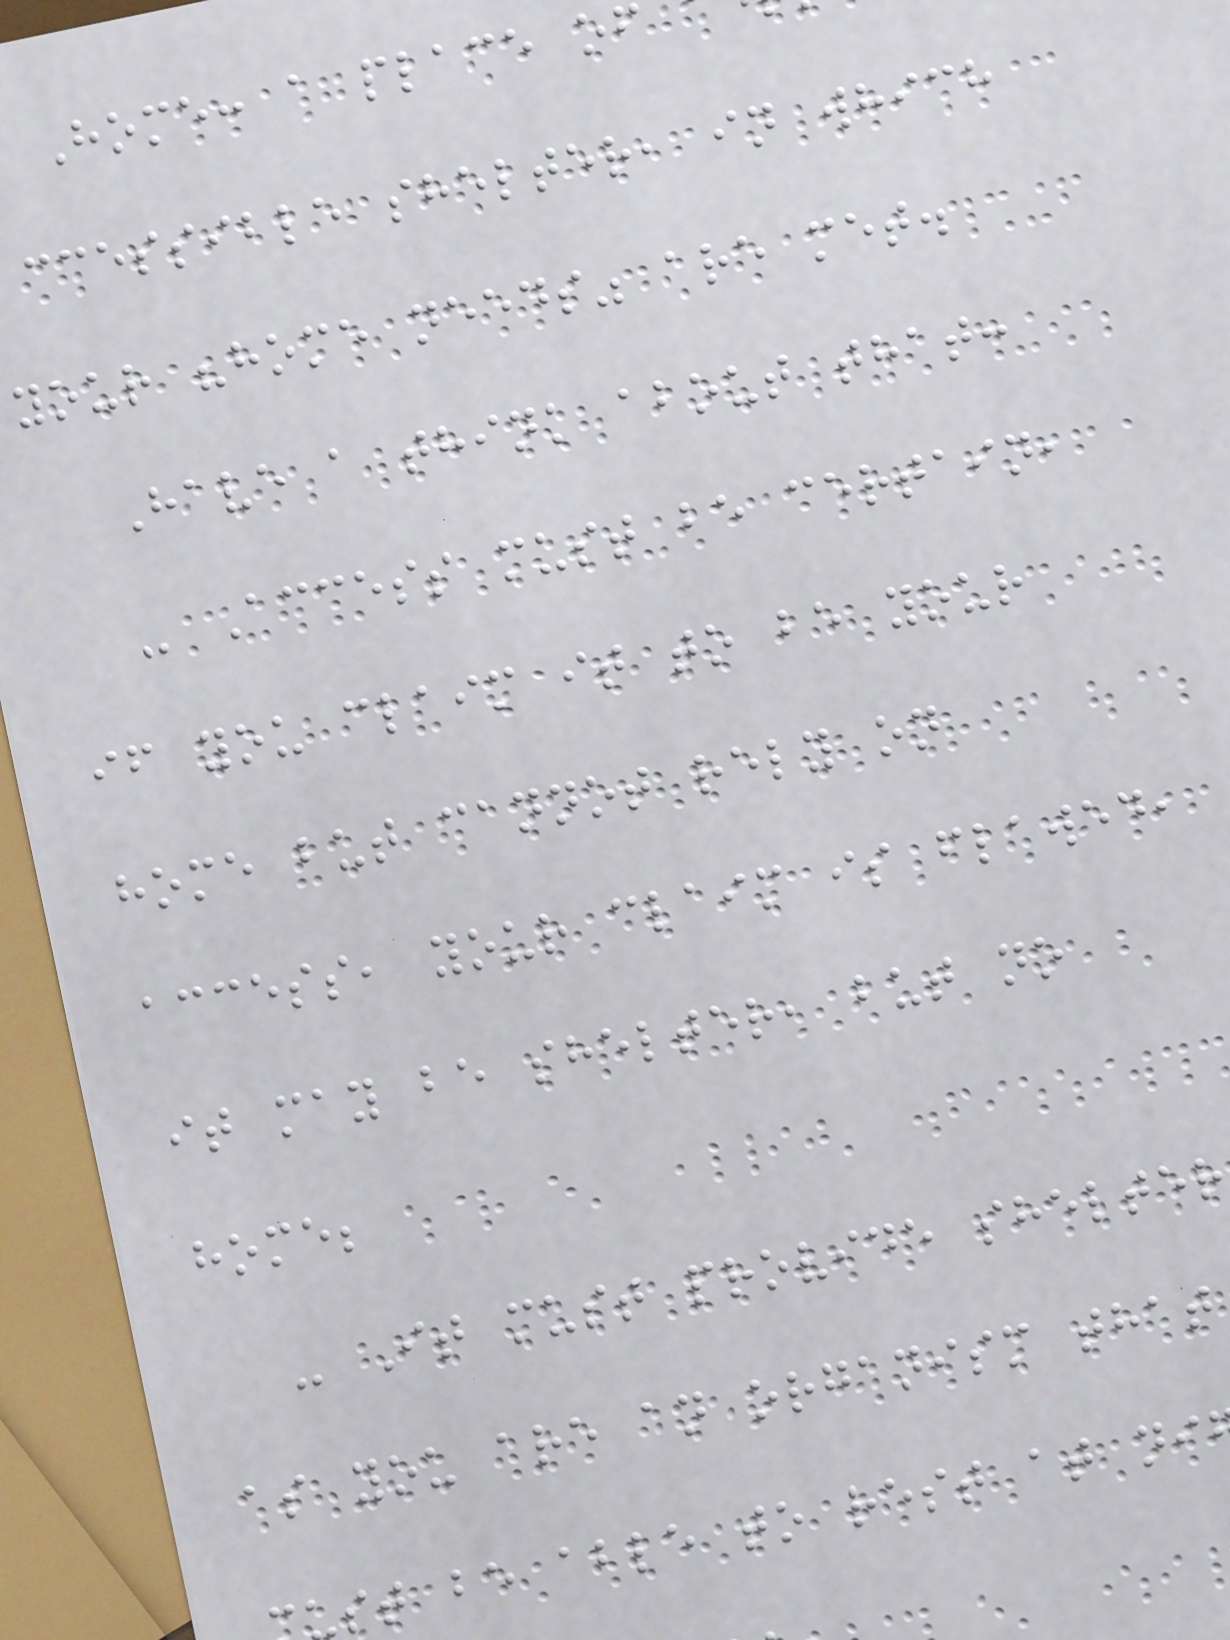Home: a place of
ccessible shelter, in which
your "home needs" are met.
Have a think about that:
- Access must be certain,
if you claim it to be your
home but cannot rely on
access, your claim is flawed,
it may be shelter, but no
home;
- It must provide shelter
as you are an organism that
st be able to rest at ni
